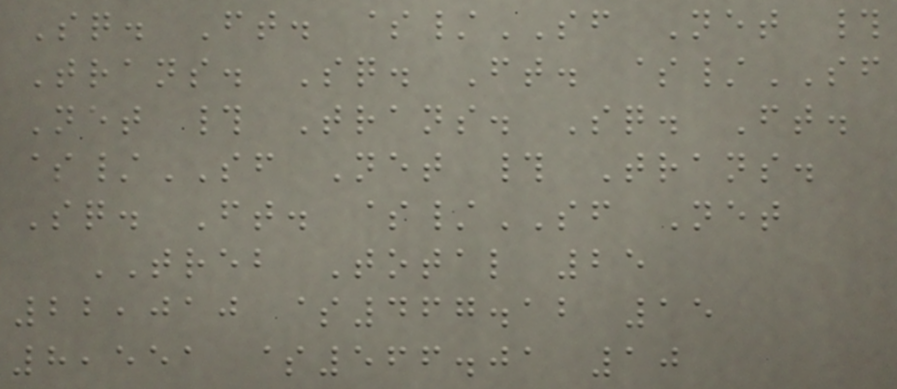Sq. Ft. $/SF Net #
Trans. Sq. Ft. $/SF
Net # Trans. Sq. Ft.
$/SF Net # Trans.
Sq. Ft. $/SF Net
TREB Total 25
22,010 $467.12 15
8,551 $566.01 10
